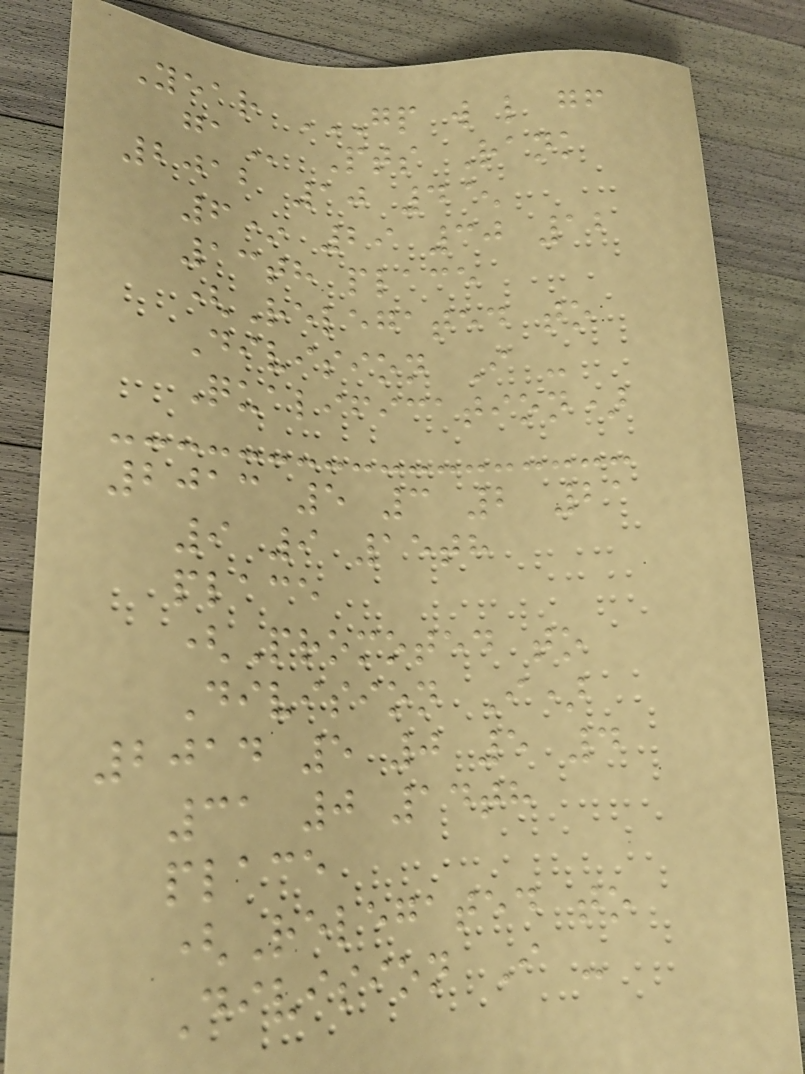Year GP W L GF
GA Pts Rank
2012 10 4^
6* 29 30 12
13th place
(Relegated to
Division I -
Qualification)
2013 5 3 2 21
9 9 15th
place
(Promoted to
Division I)
2014 5 0 5 4
31 0 14th
place
(Relegated to
Division I -
